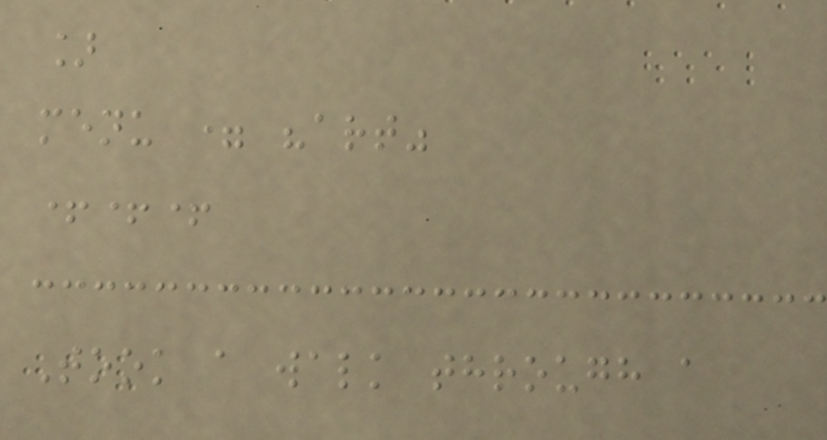]
menu = "art"
+++
Took a walk through a
